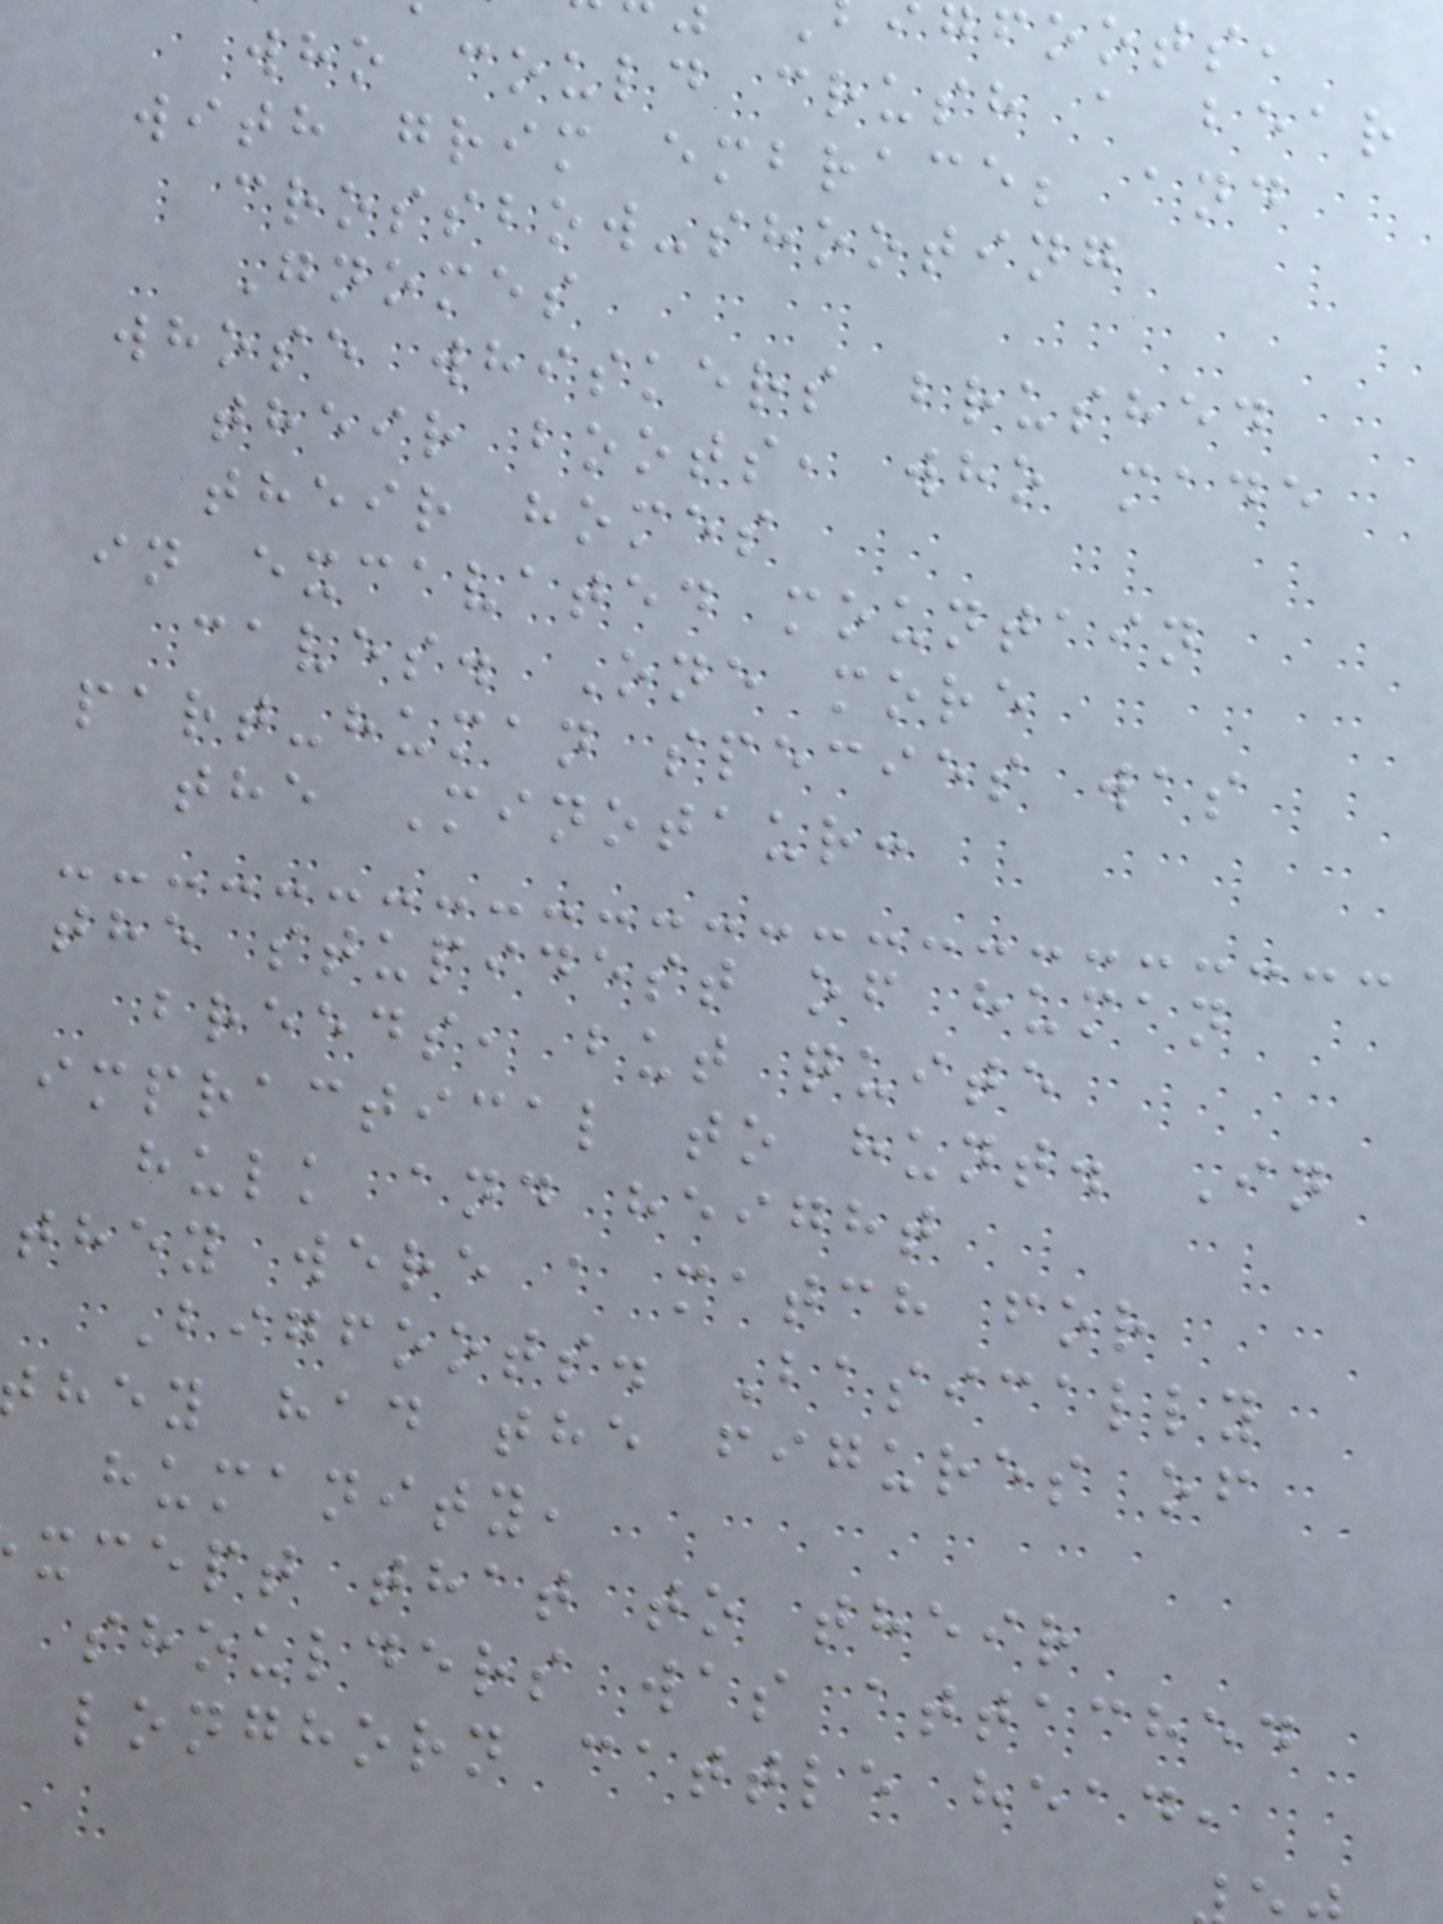gfoots,
who could crush a bear
with grim embrace; and
crossbow-shooting
Gnomes
whose whiskers brushed
their boots, who made
their homes
in excavated mountain
caves. One more
part-human species was
the Minotaur:
the stupidest of human
breeds, but quite
impractical to hunt. In
hulk and height
they were a match for
Bigfoots. Basically
hey had the figures of
humanity,
xcept that to their
shoulders was attached
longhorn cattle head,
